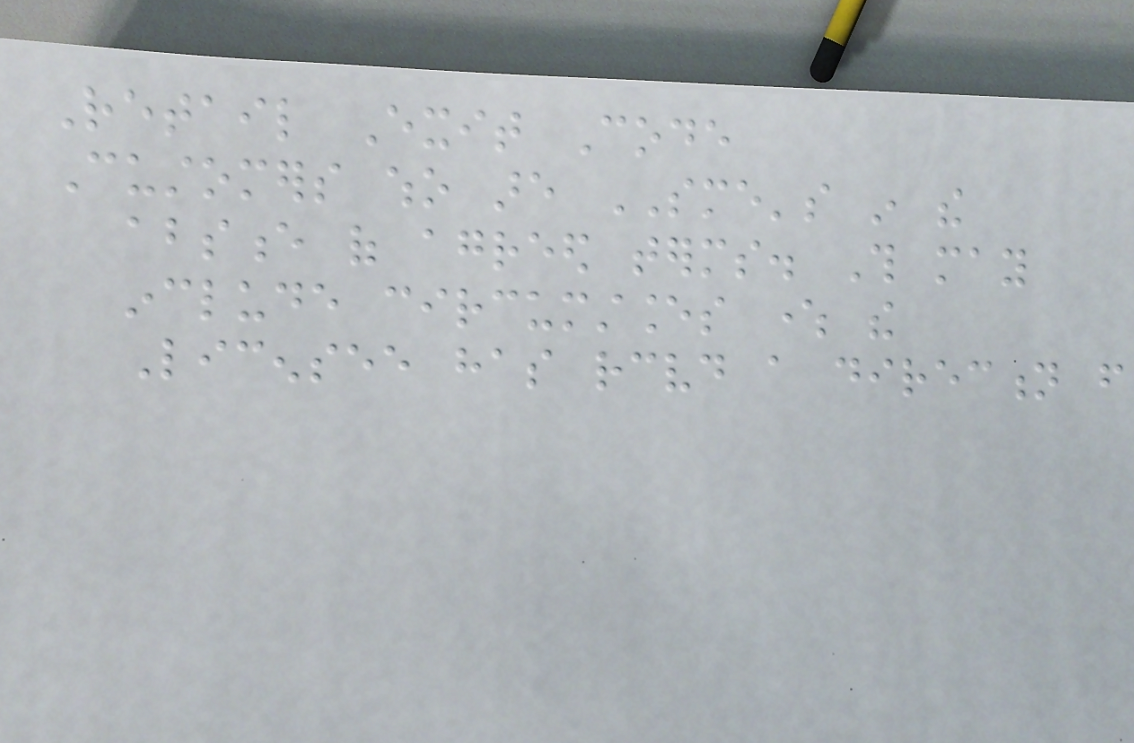Retail Exit Code
Customers who are SME's in the
absence of agreed terms. This may
include circumstances where the
Licensee has received a direction from
